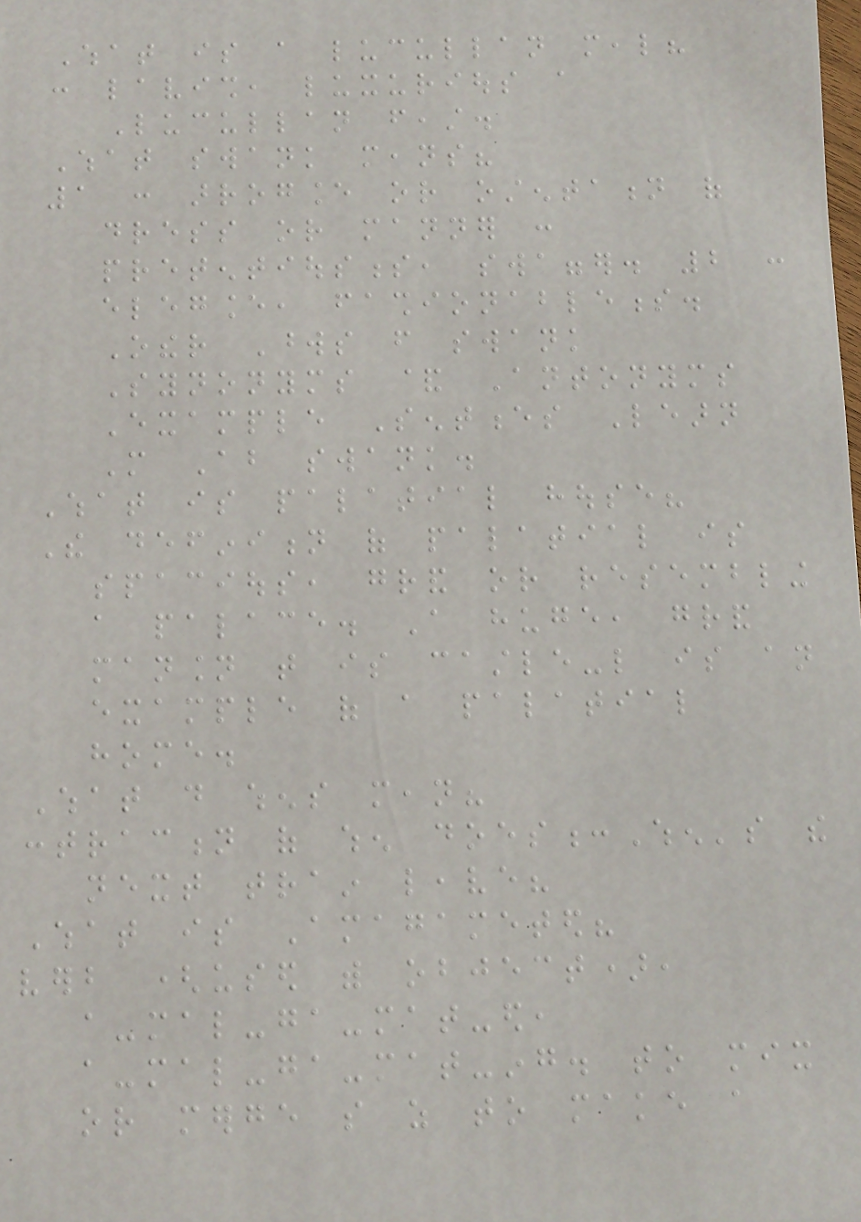What is a lucullan meal?
: lavish, luxurious a
Lucullan feast.
What swank means?
1 : arrogance or ostentation of
dress or manner :
pretentiousness, swagger. 2 :
elegance, fashionableness.
Other Words from swank
Synonyms & Antonyms
Example Sentences Learn
More About swank.
What is palatial house?
The definition of palatial is
spacious, grand or resembling
a palace. A huge, grand
mansion that is castle-like is an
example of a palatial
home.
What do whens mean?
contraction of when does:When's the
next train leave?
What is Amagameted?
verb (used with object),
a-mal-ga-mat-ed,
a-mal-ga-mat-ing. to mix
or merge so as to make a
